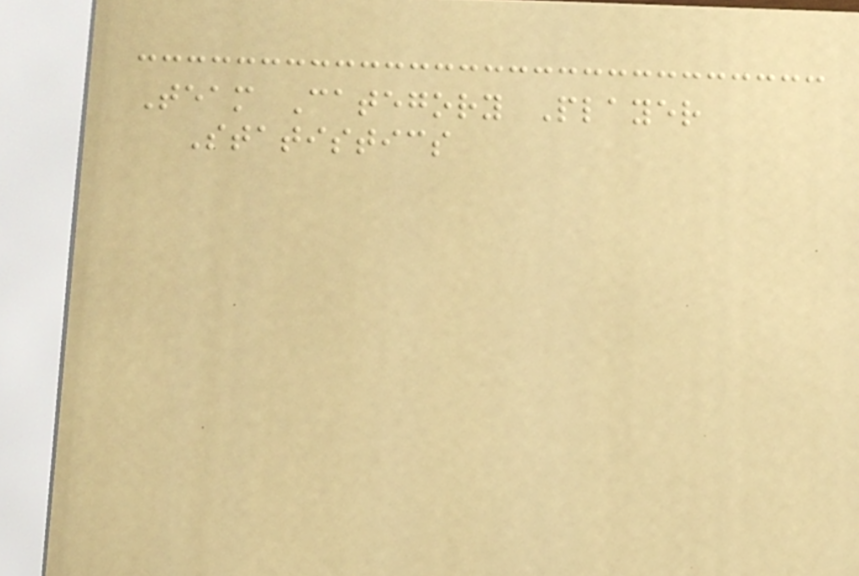Team Category Player
Statistics
